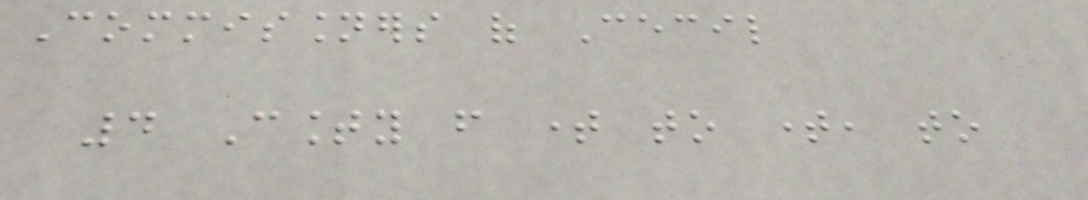Commissioners of Cecil
4 County from time to time, to
